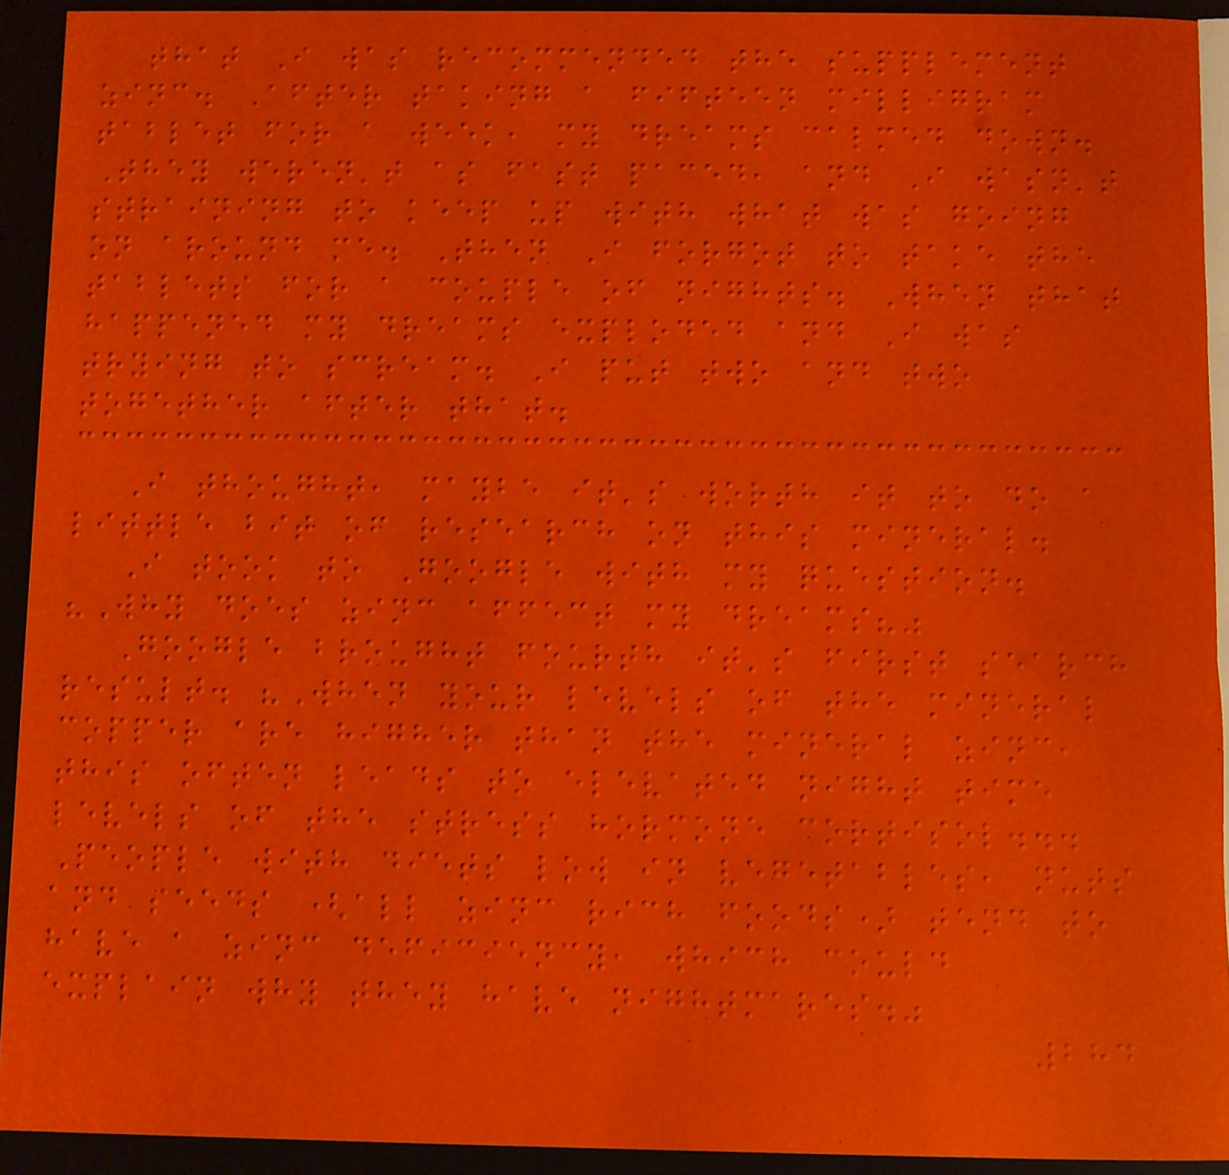that I was recommended the supplement
zinc. After taking a fifteen milligram
tablet for a week, my dreams calmed down.
They weren't as fast paced, and I wasn't
straining to keep up with what was going
on around me. Then I forgot to take the
tablets for a couple of nights. When that
happened my dreams exploded and I was
trying to scream. I put two and two
together after that.
I thought, maybe it's worth it to do a
little bit of research on this mineral.
I took to Google with my question.
"Why does zinc affect my dreams?"
Google brought fourth it's first search
result. "When your levels of the mineral
copper are higher than the mineral zinc,
this often leads to elevated night time
levels of the stress hormone cortisol...
People with diets low in vegetables, nuts
and seeds (all zinc rich foods) tend to
have a zinc deficiency, which could
explain why they have nightmares."
284
